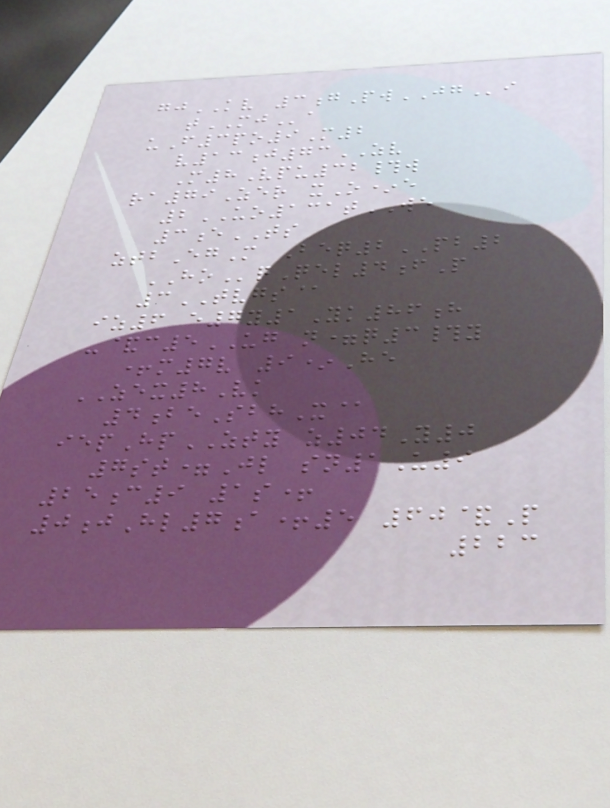gjKV 3gPwJGi
tMJa
uF3po9M2
v13j73ZV
M8Vpu32#w
ra79Zer xO*e
2UO131tWE
3eTS
ztbEgM Beq2PB2
HOqQel4fP
3TVGS@
iz6 e7y1Yk86h
-&c5UG n=q3#y
+m7v 9*He
ZEX8Vk
4beSbhX@
iepHpZTY z04Y0
7st=Jl sn1U9
25c9 1s+
0jHl7a+5 60&P
223
